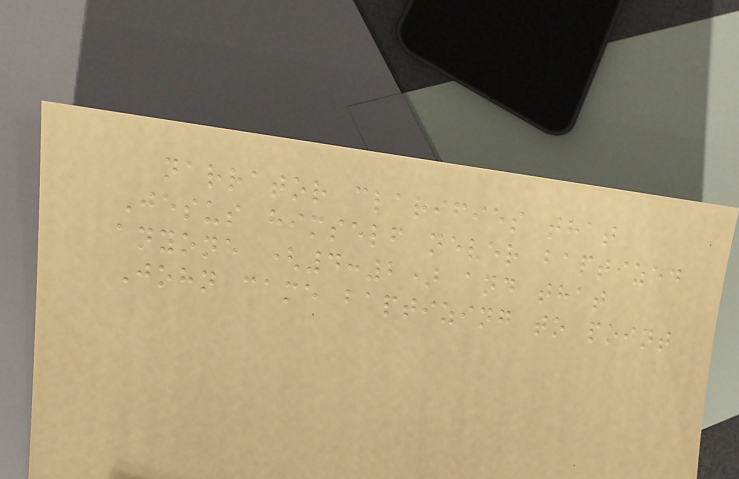narrator clarifies that
Jesus himself never baptized
anyone (4:2) and that
John came baptizing to point
